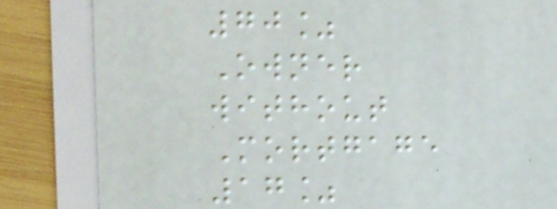70%
Owner
without
Mortgage
17%
